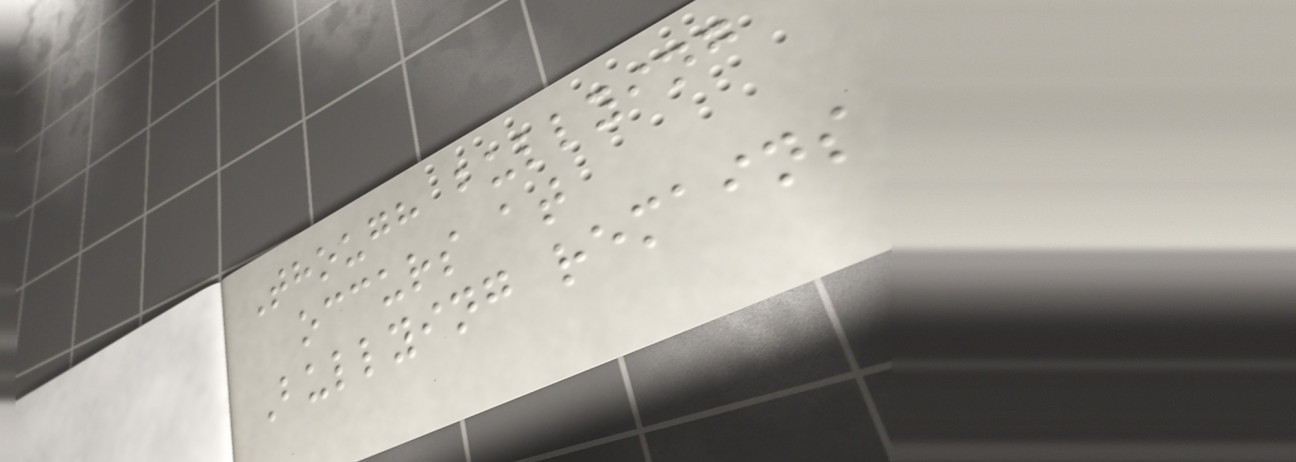Though bullying
occurs at
Bullying remains
